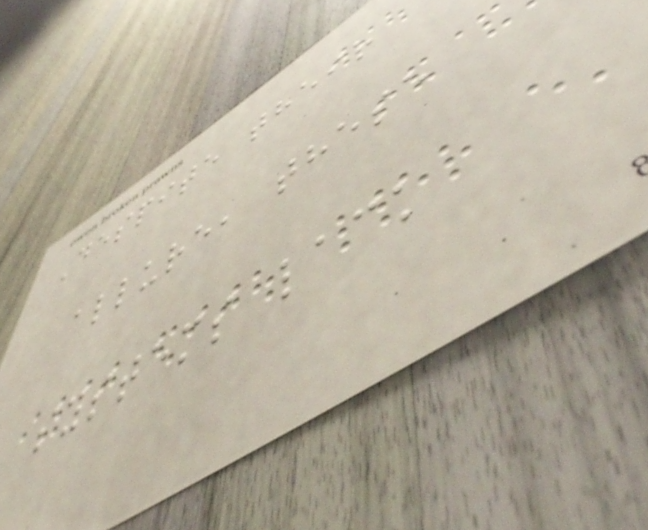Despite their
allure, these
systems lack
